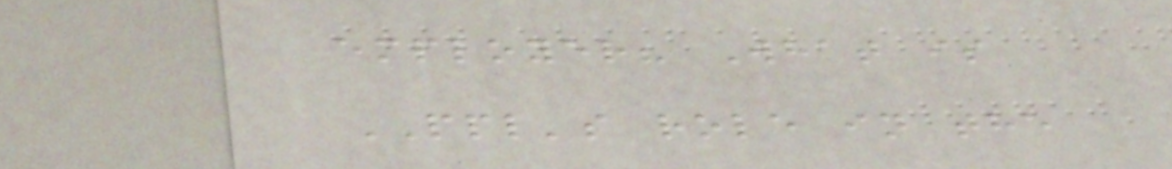employer? What is
PPL's role in the
